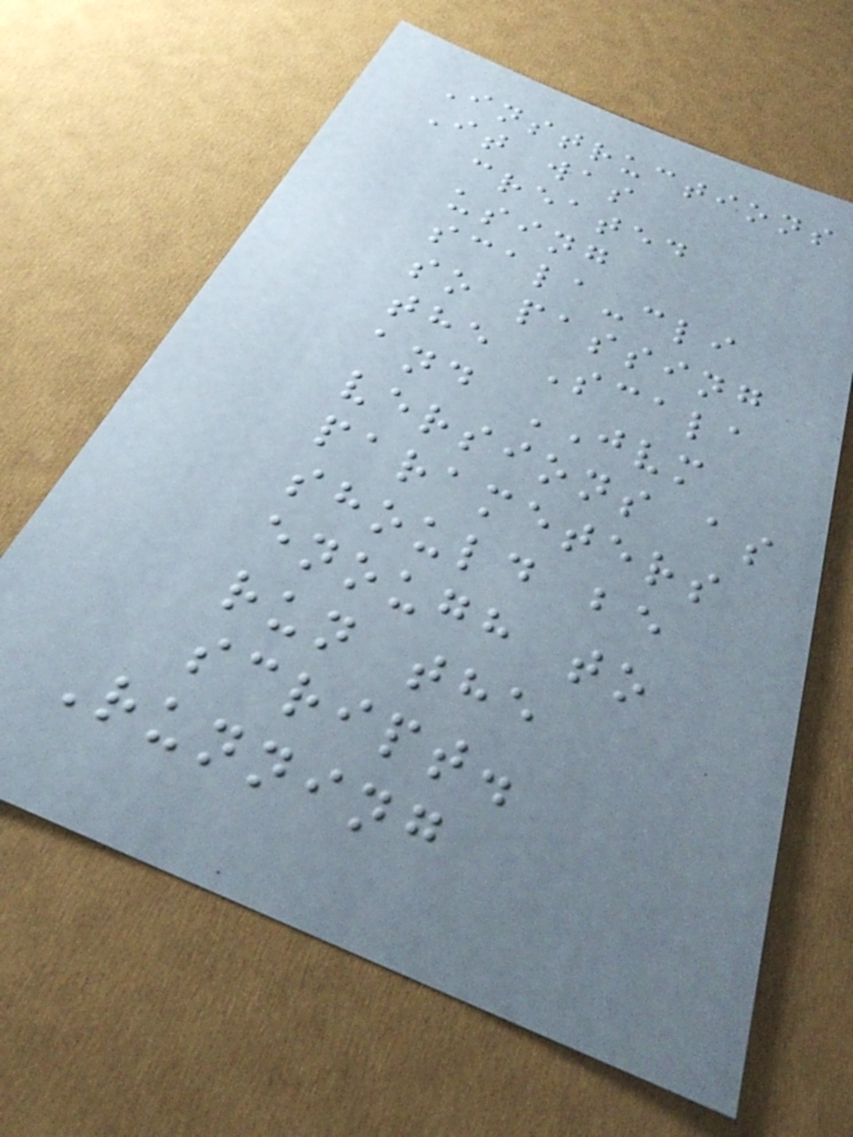Instructions
It was
created
using
scala-cli
so passing
the Scala
and JVM
versions as
parameters
should be
enough to
run the
script.
Running
